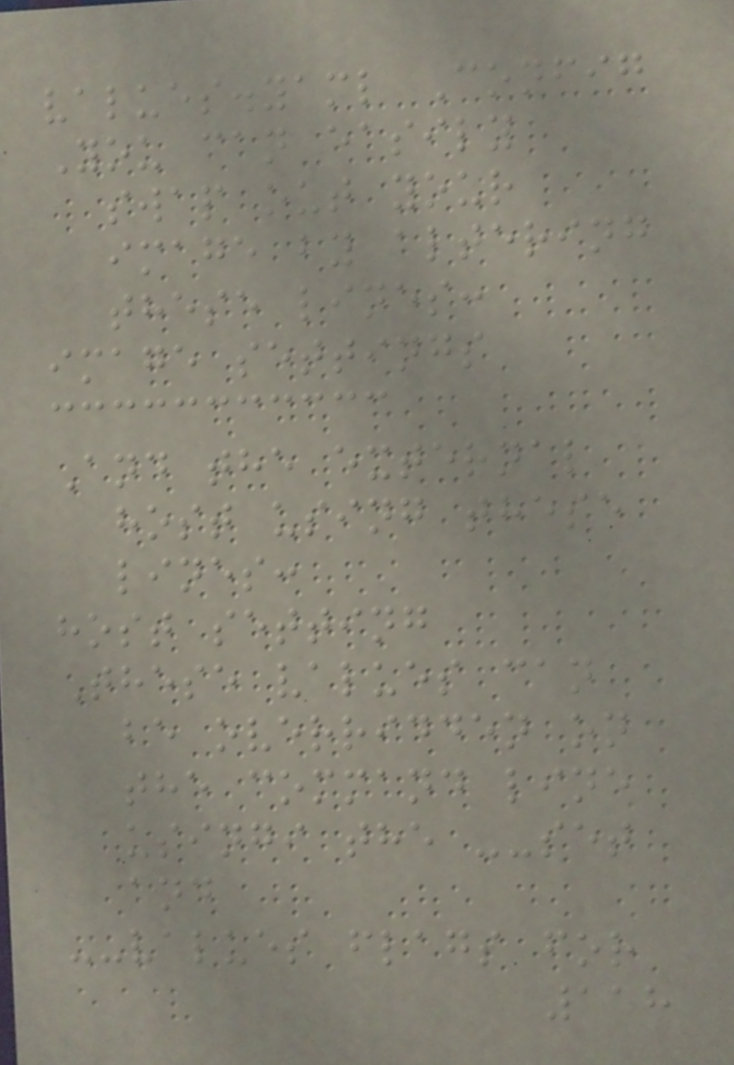values.yaml Config
You can easily
swap out your
image by altering
these lines:
image settings
And the external
host using these
lines:
host setting
These values can
be overridden on
the command line
usingi the --set
and
--values flags for
118
